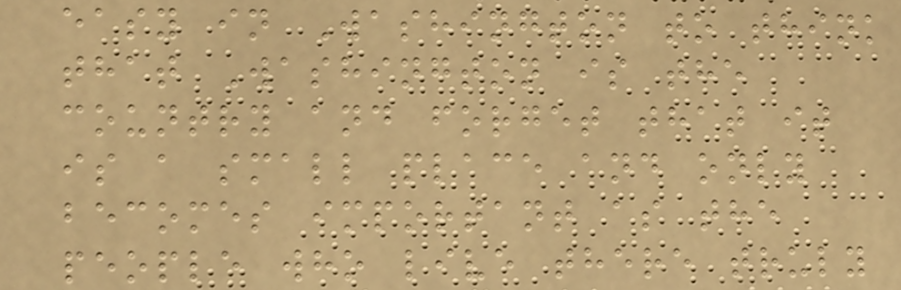easy in Washington to think
that Washington is the
country and forget that it
is a small place and only
becomes important as the
people who live there truly
